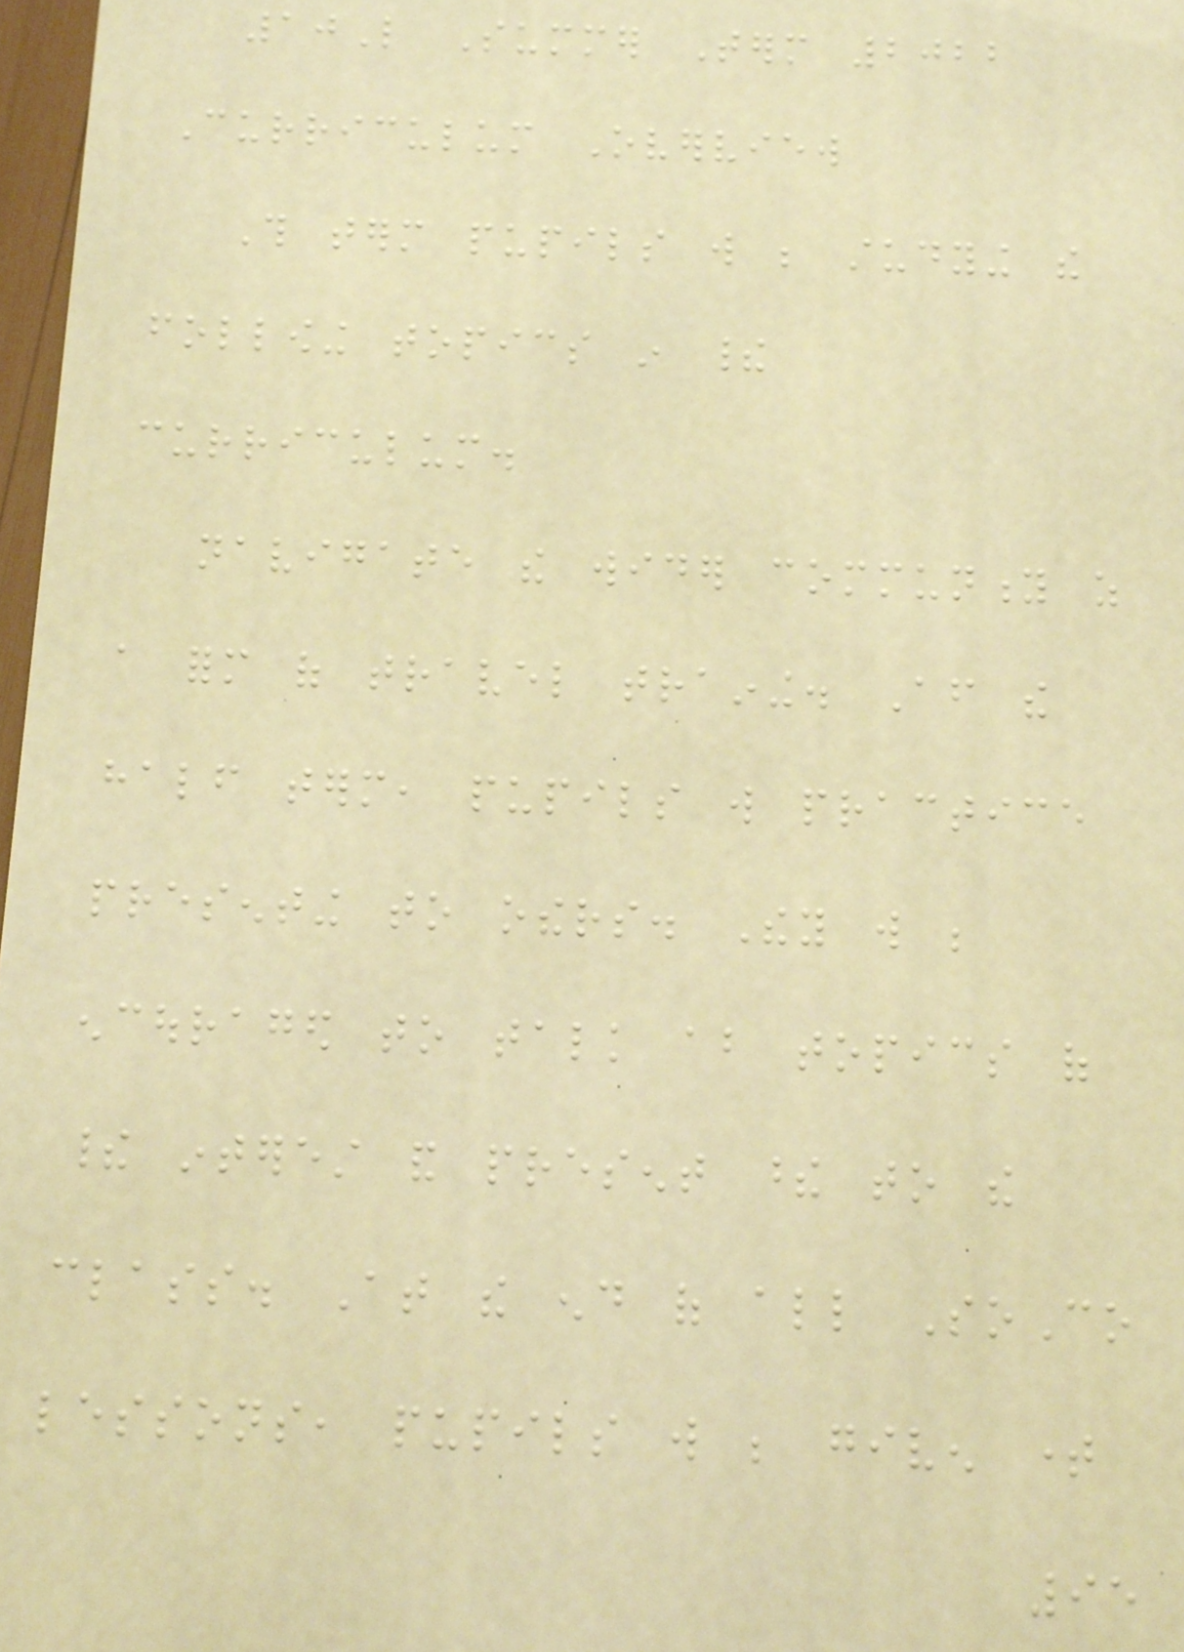10L Summer Term 2022
Curriculum Overview
This term pupils will be studying the
following topics in their
curriculum.
navigate the wider community as
a form of travel training. After the
half term, pupils will practice
presenting to others. They will be
encouraged to talk about topics of
their interest and present these to the
class. At the end of all SoCo
lessons, pupils will be given time
95
